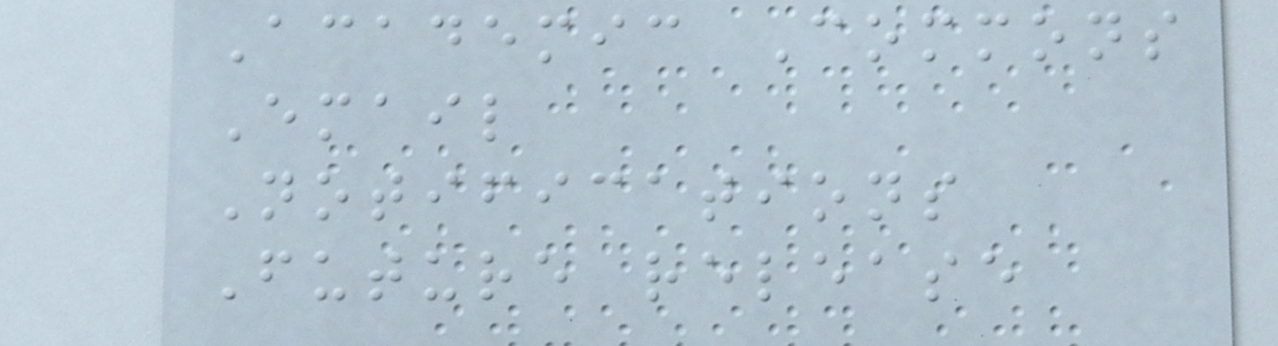Academic Commons
Email
Notifications
Future release
